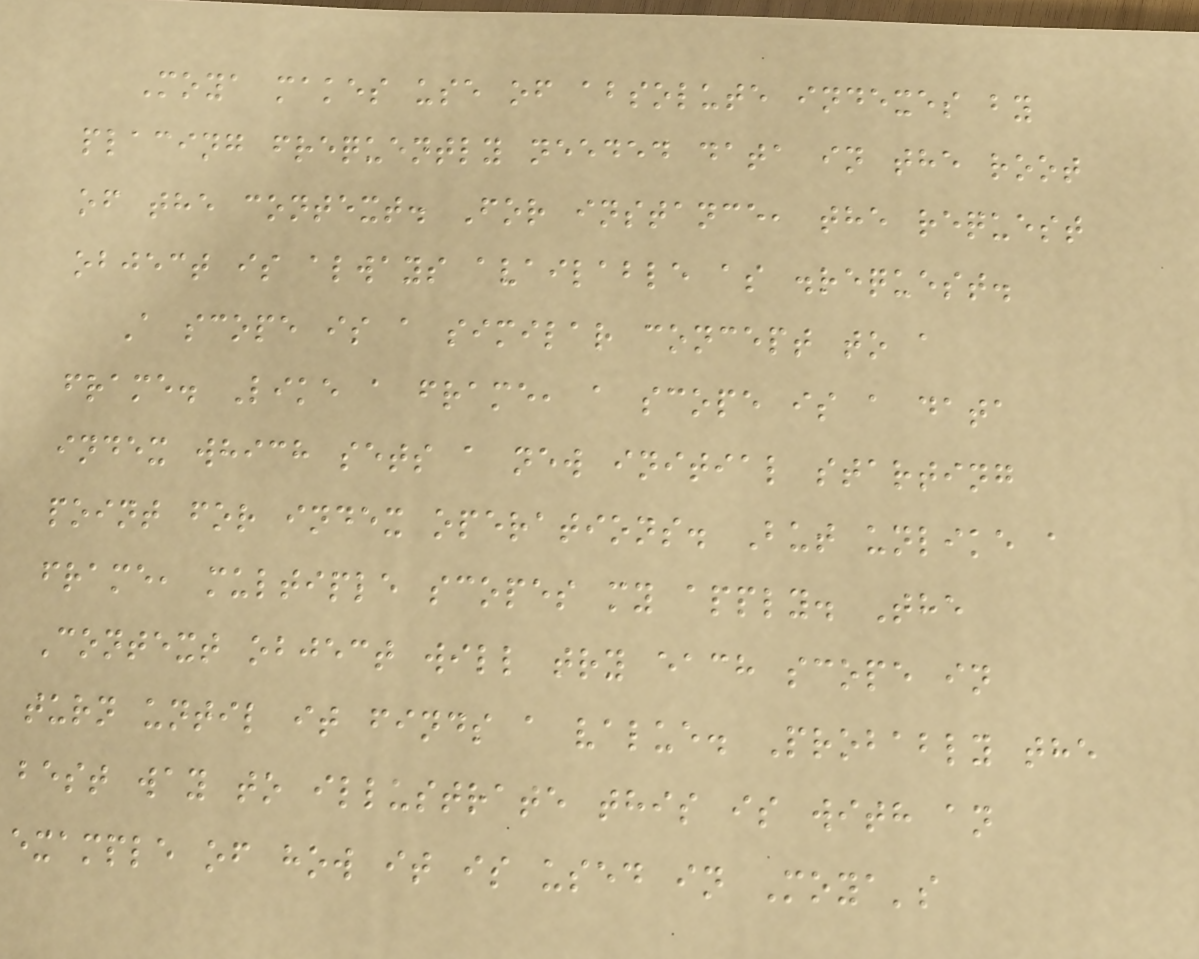Moya makes use of absolute indexes by
placing frequently needed data in the root
of the context. For instance, the request
object is always available as .request.
A scope is a similar concept to a
frame. Like a frame, a scope is a data
index which sets a new initial starting
point for index operations. But unlike a
frame, multiple scopes my apply. The
Context object will try each scope in
turn until it finds a value. Probably the
best way to illustrate this is with an
example of how it is used in Moya's
